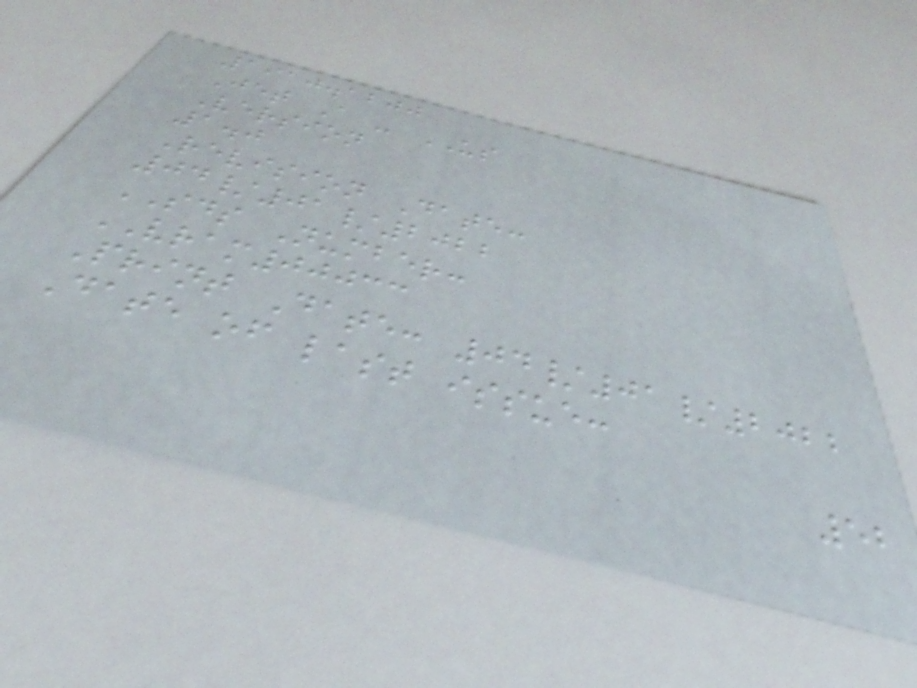1910.1200
Jet A - US
Version
1.0
Revision Date:
04/01/2022
SDS Number:
VRAM00033
Print Date: 04/01/2022
Date of last issue:
52
